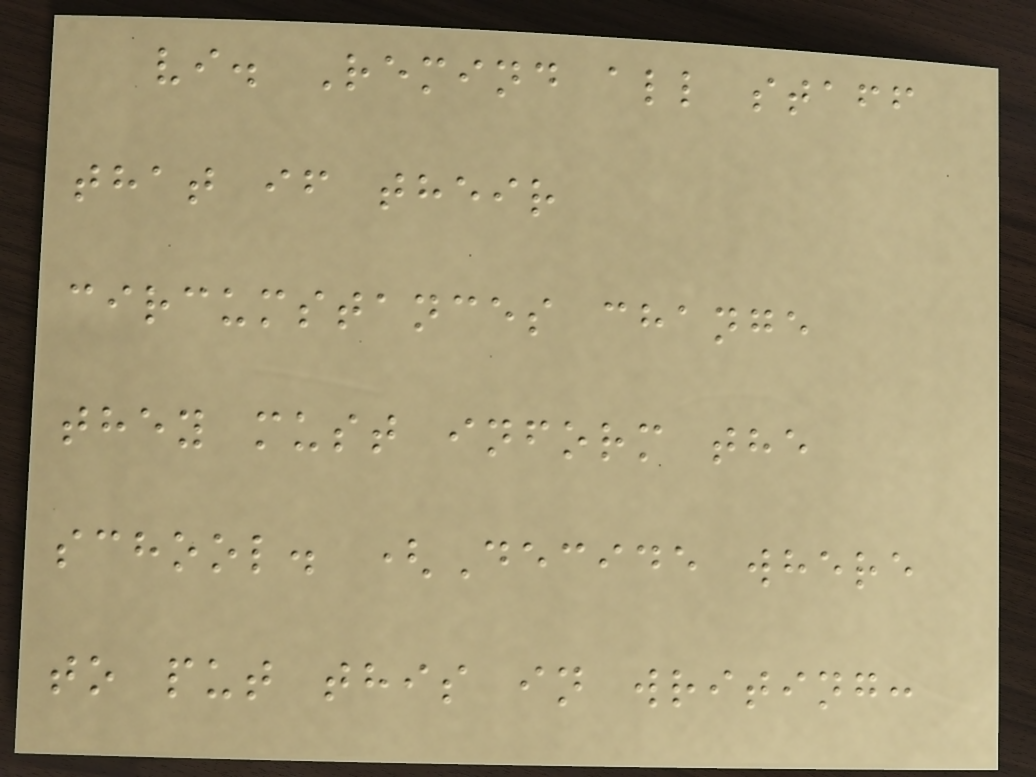vi. Remind all staff
that if their
circumstances change
they must inform the
school. (Decide where
to put this in writing:
